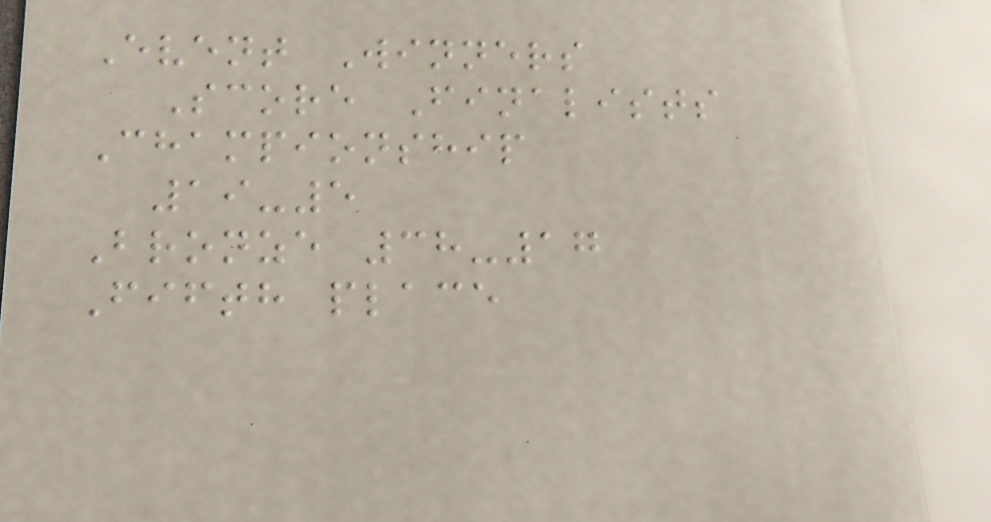Event Winners
Score Finalists
Championship
19-5
Bronze 38-17
Fifth place
